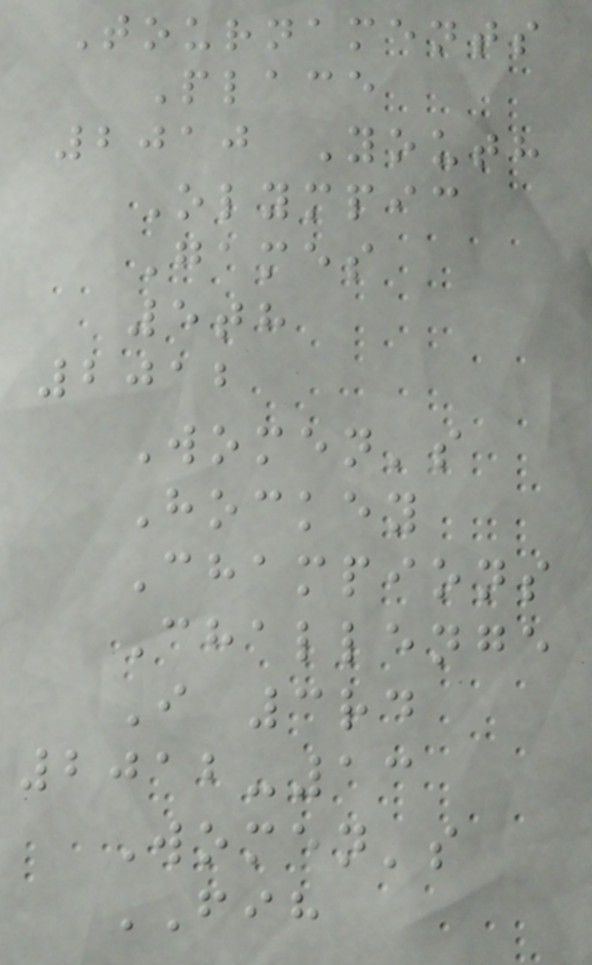Tournaments
Place
2010 Youth
Olympic
Games
5th
2012
Women's
Hockey
Champions
Challenge
I 3rd
2012-13
Women's
FIH
